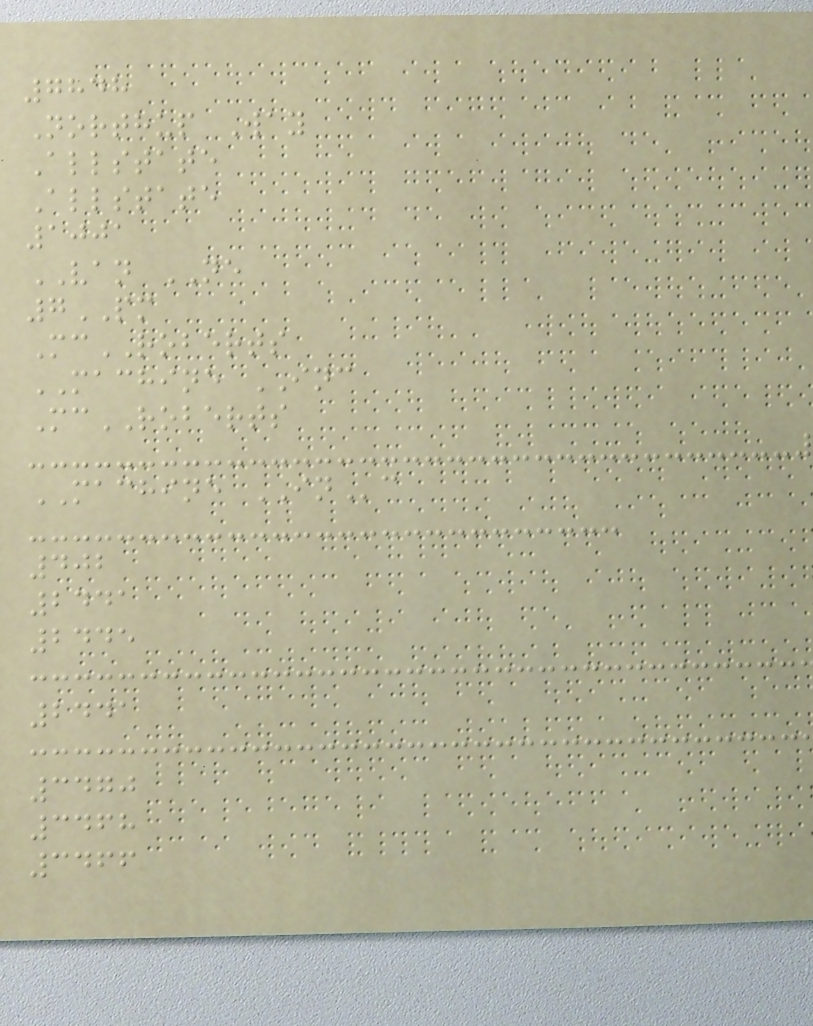7848
Northup Way
Allstate
Allstate
1001
VAN NE
7PM
McROBERTS
MACHINE INC
McROBERTS
MACHINE INc
402
2441
2445
2441
3470
3468
3466
